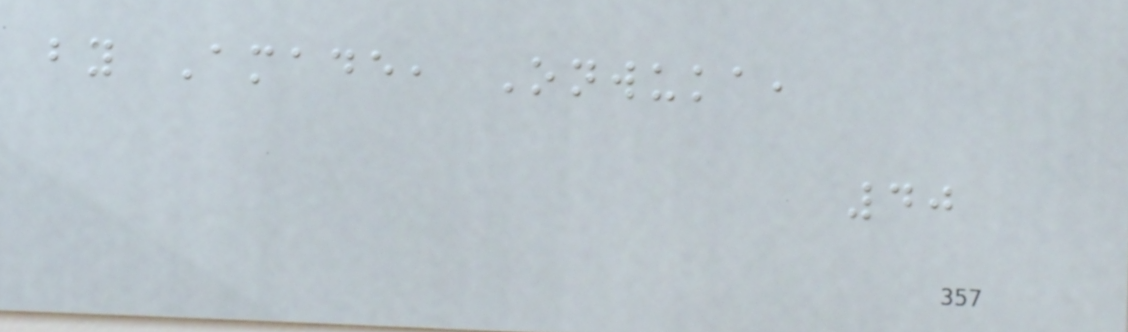by Amade, Onwuka,
40
